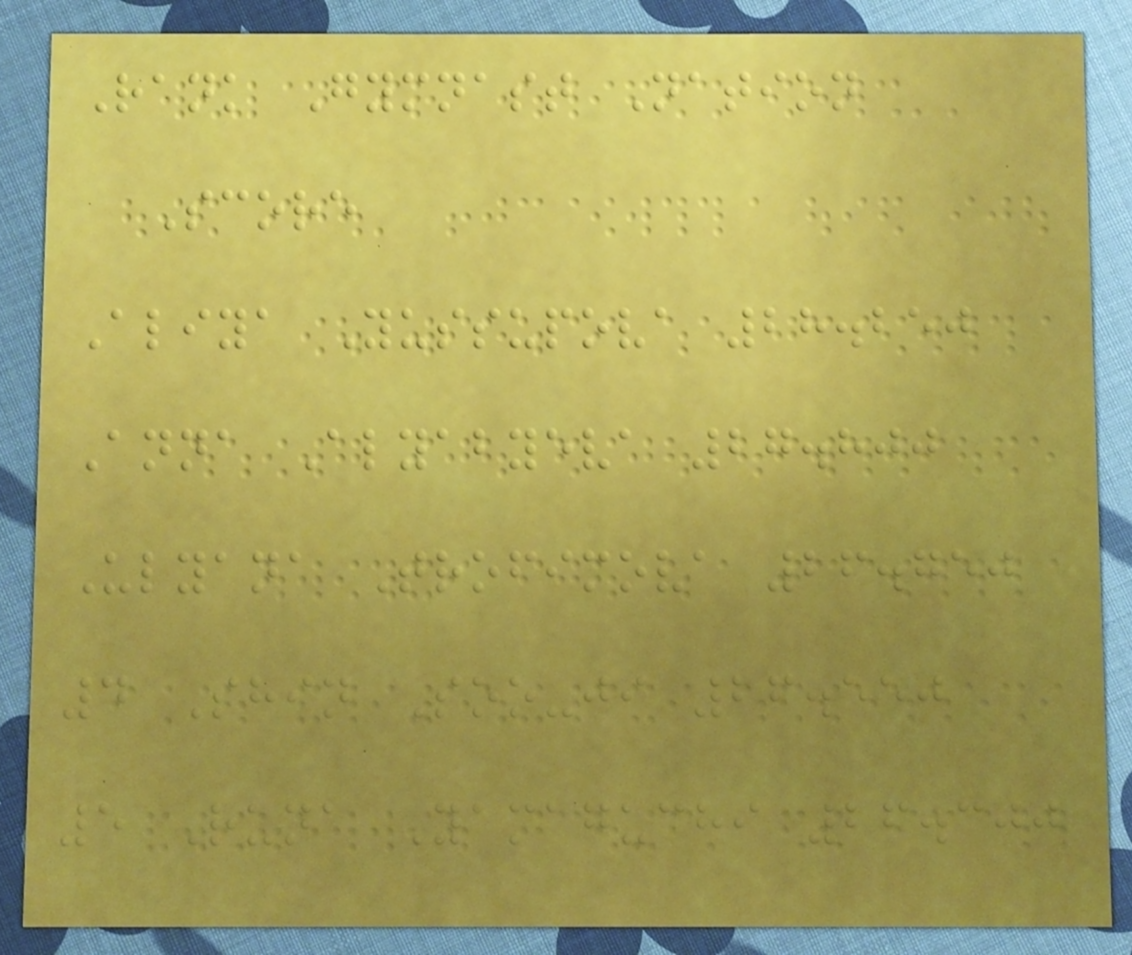Rank Gymnast Nation
Score
Aliya Yussupova 28.250
Anna Alyabyeva 27.800
Ulyana Trofimova 26.750
4 Shin Soo-ji 26.550
5 Runa Yamaguchi 26.300
